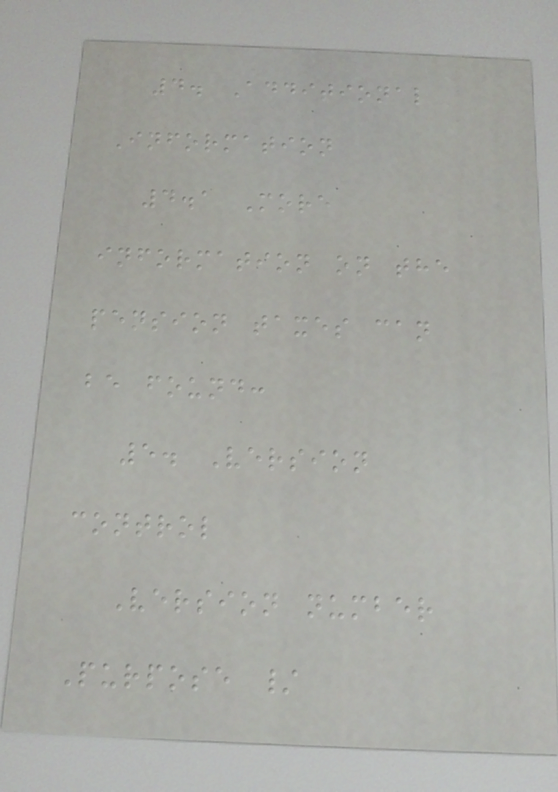4. Additional
Information
4.1 More
information on the
pension taxes can
be found:
5. Version
control
Version number
Purpose /
